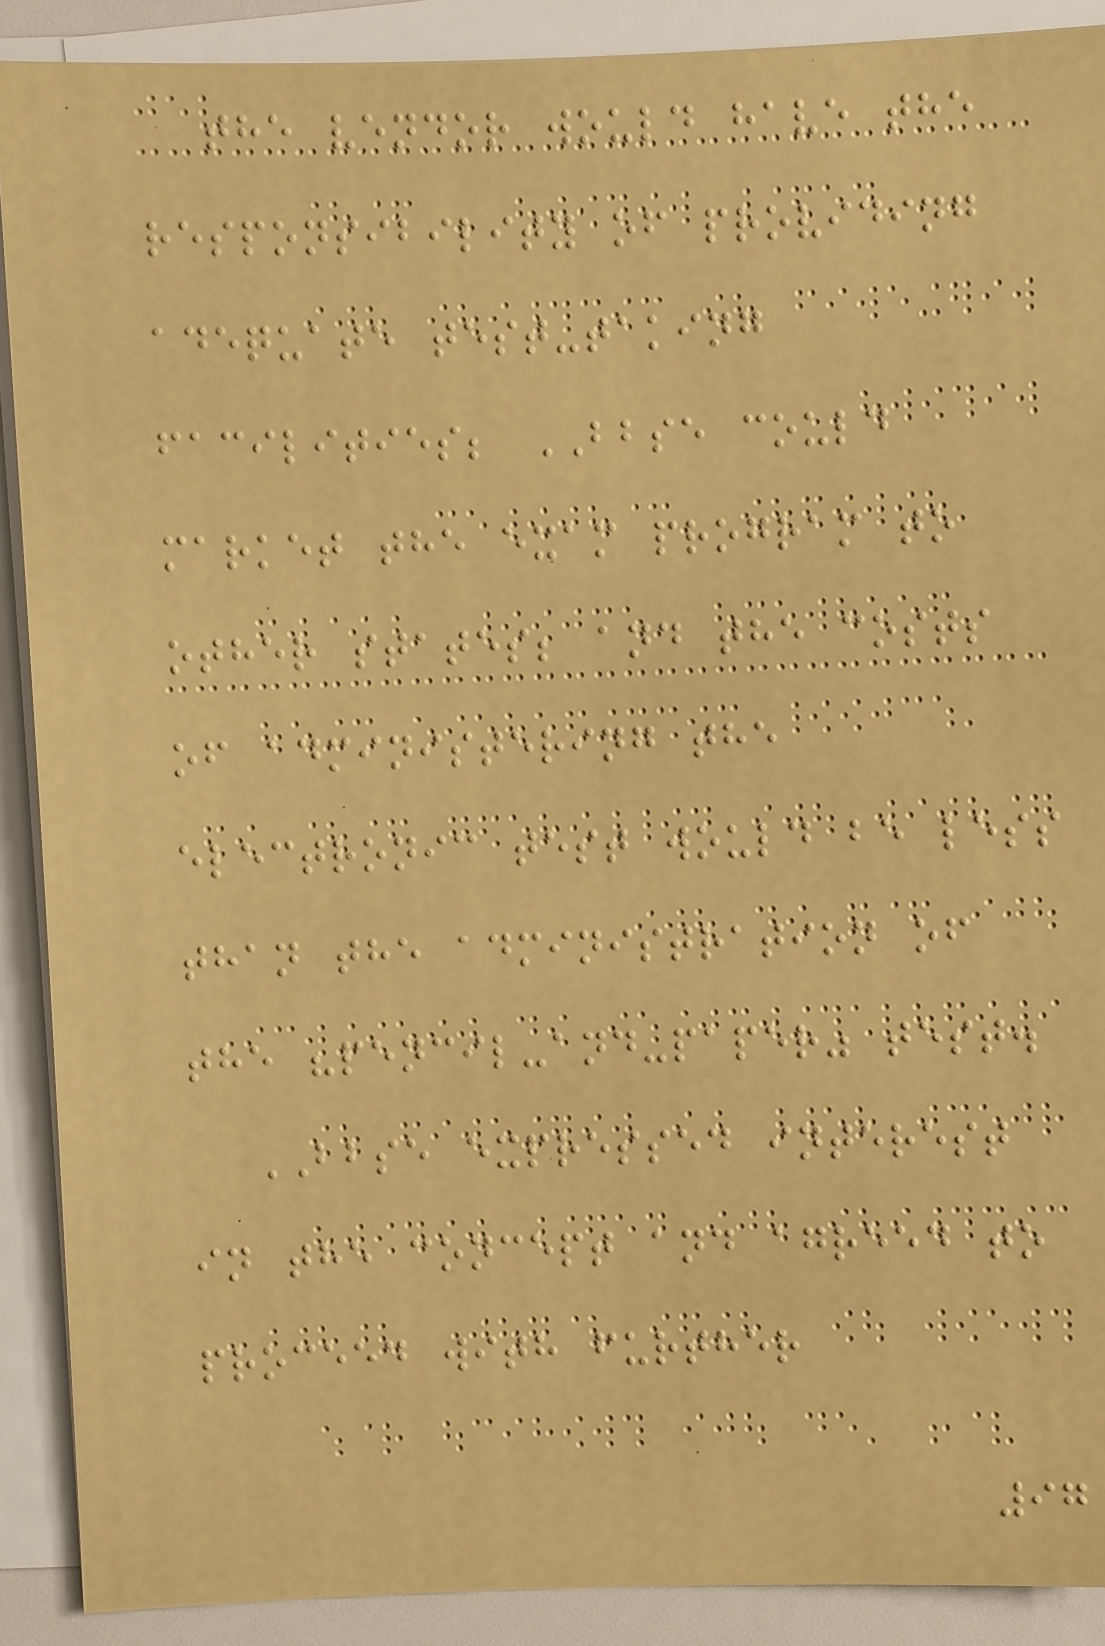the vendor would have the
responsibility of providing
adequate test-taking
facilities; BBSE could
market the exam program to
other states; and the costs
of administering the
electronic test would be less
than the administration of
the "pencil-and-paper" test.
BBSE expressed interest
in the concept and agreed to
proceed with further
97
